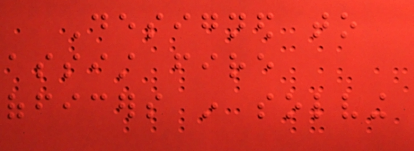Designed to
assist fire
officers in solving
